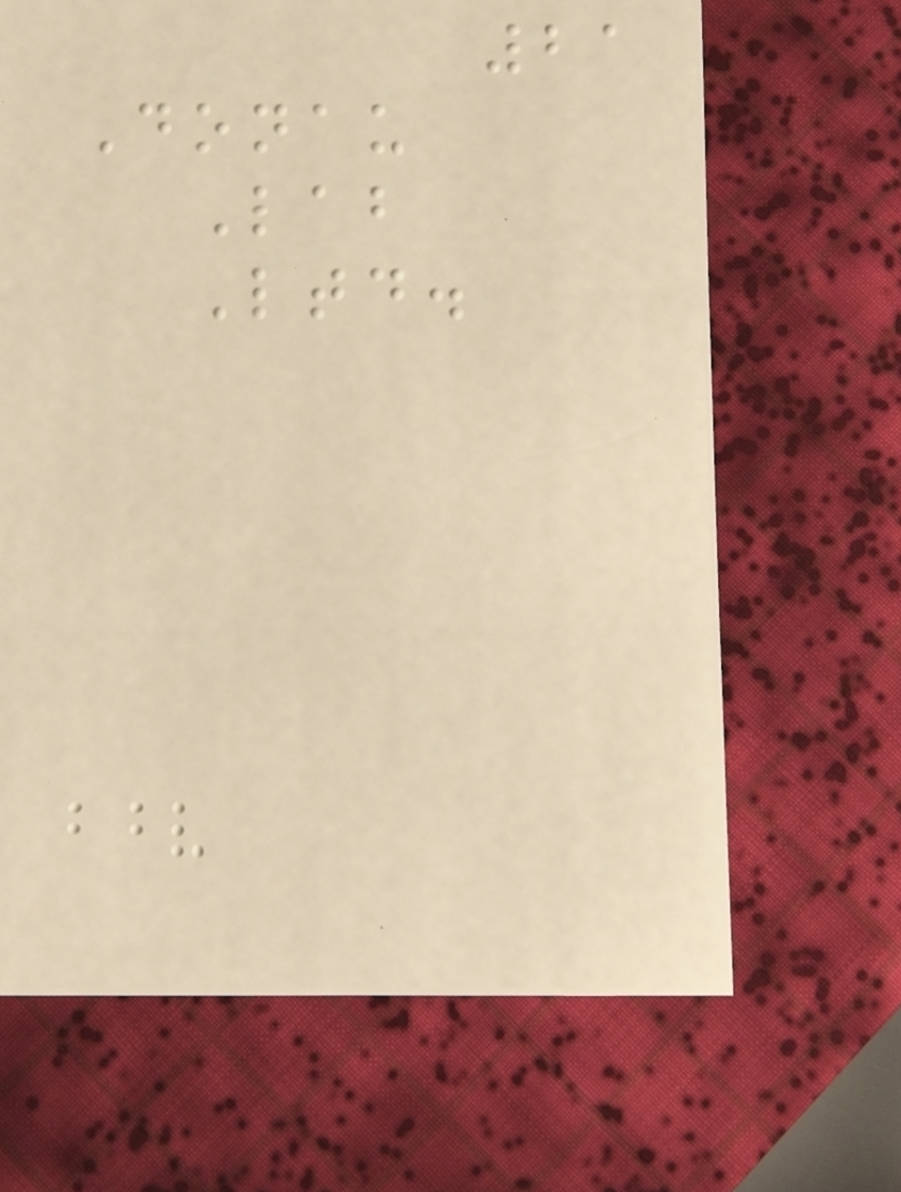21
Donau
Lab
Ltd.
